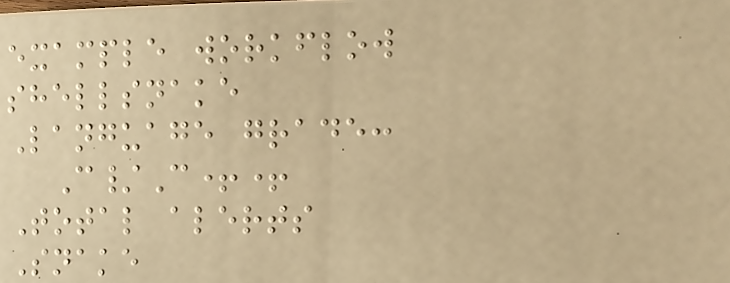example workflow
shellsnake
Language grade:
C/C++
Total alerts
Snake
